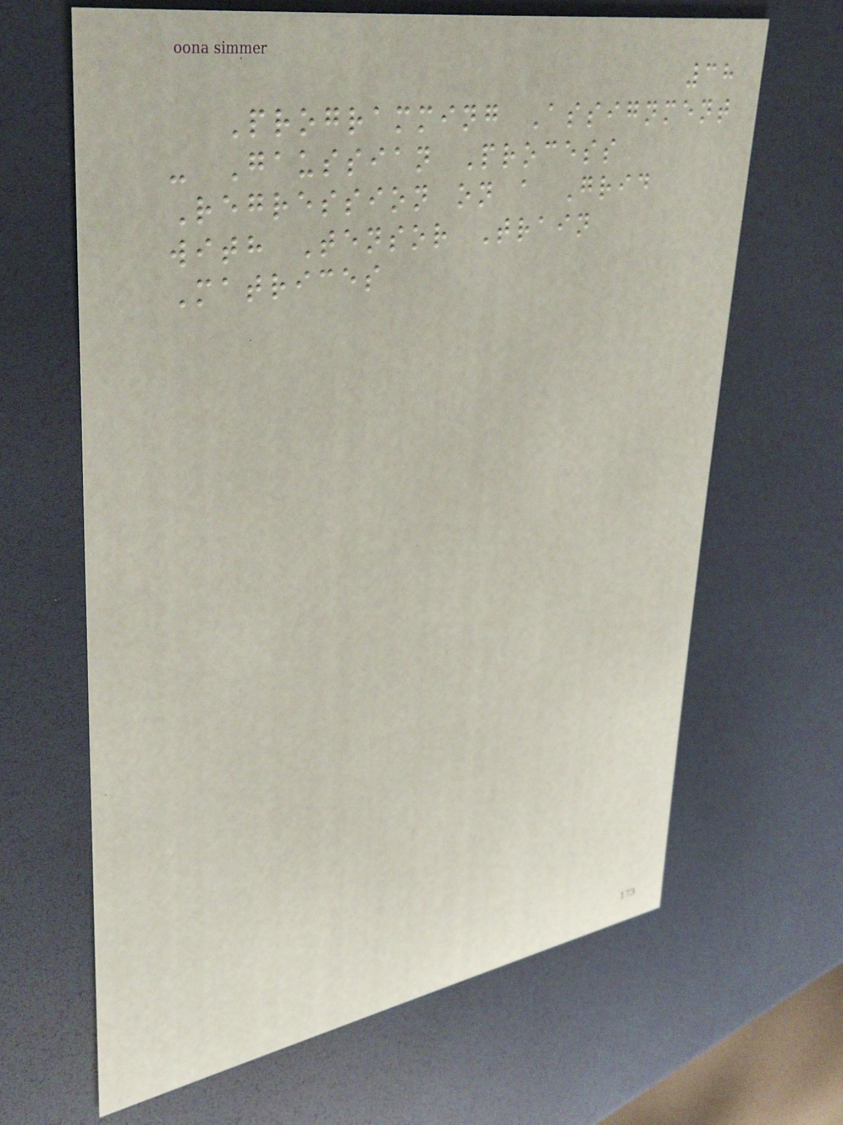38
Programming Assignment
- Gaussian Process
Regression on a Grid
with Tensor Train
Matrices
